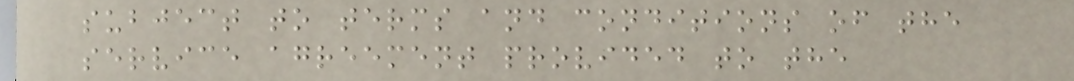subject to terms and conditions of the
service agreement provided to the
